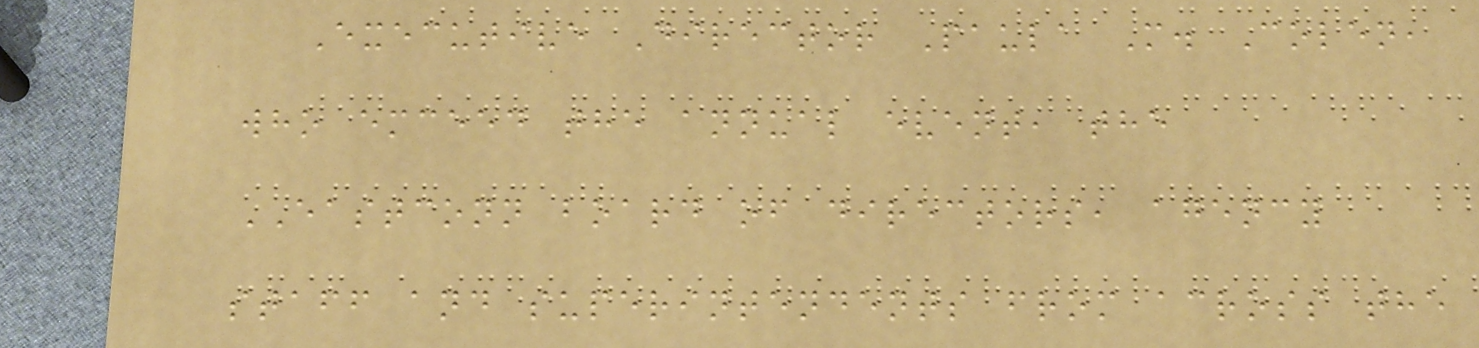Executive Director Paula M. Colen,
who emceed the annual event, the
EASTCONN board of directors, agency
staff and superintendents from across the
